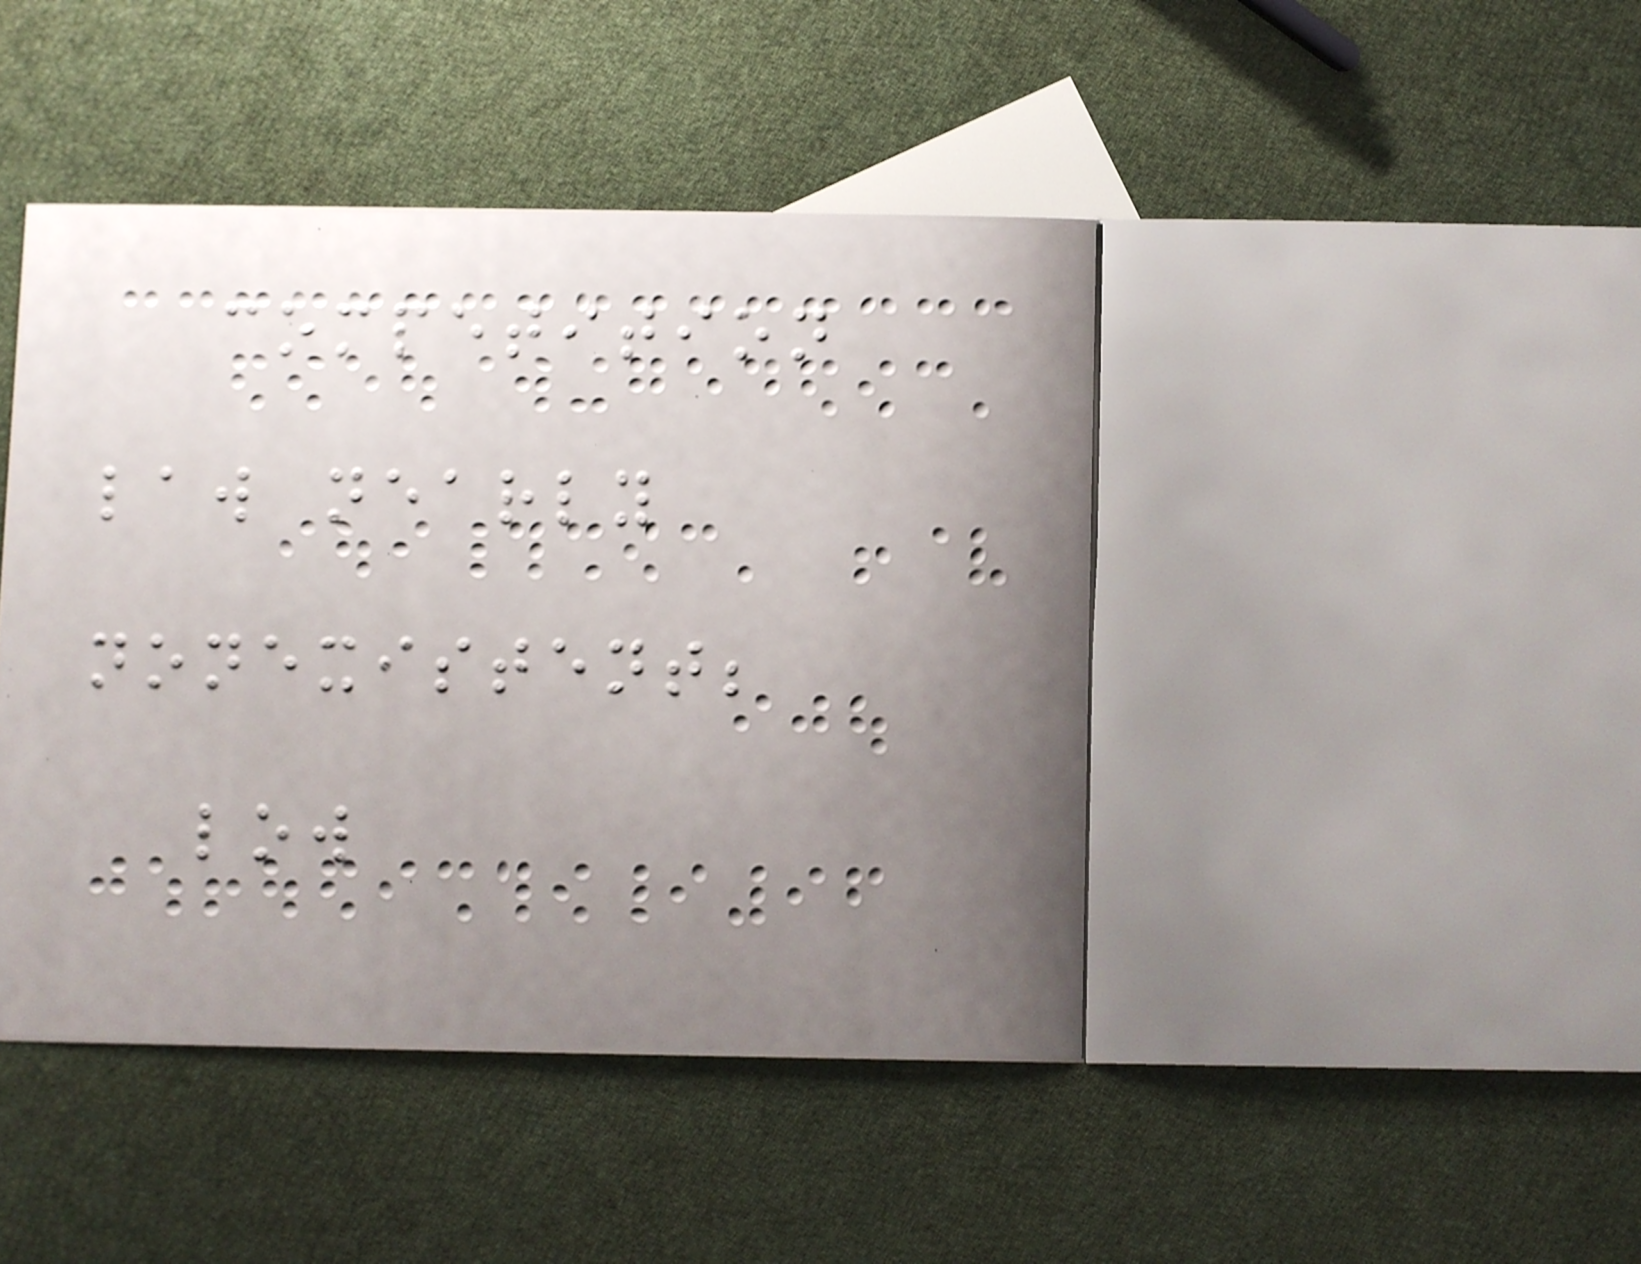competition
law nearly
nonexistent;
low
